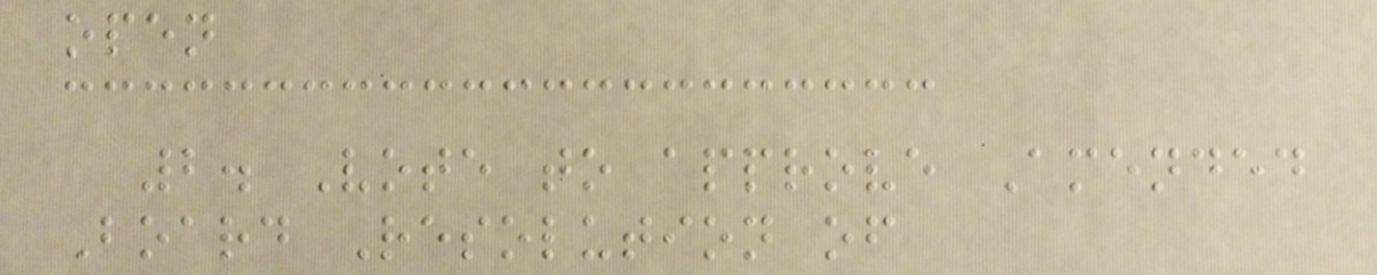open
2. Vote to approve Amended
Board Resolution of
